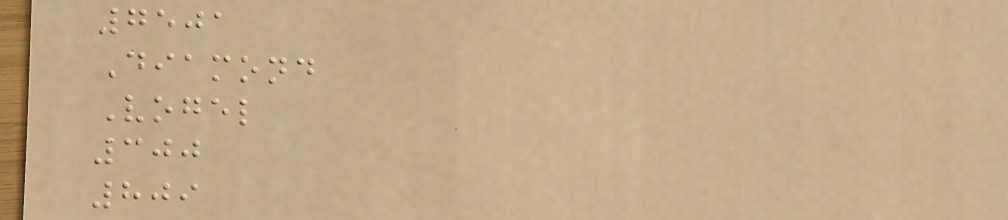7501
Diamond
Vogel
300
809
